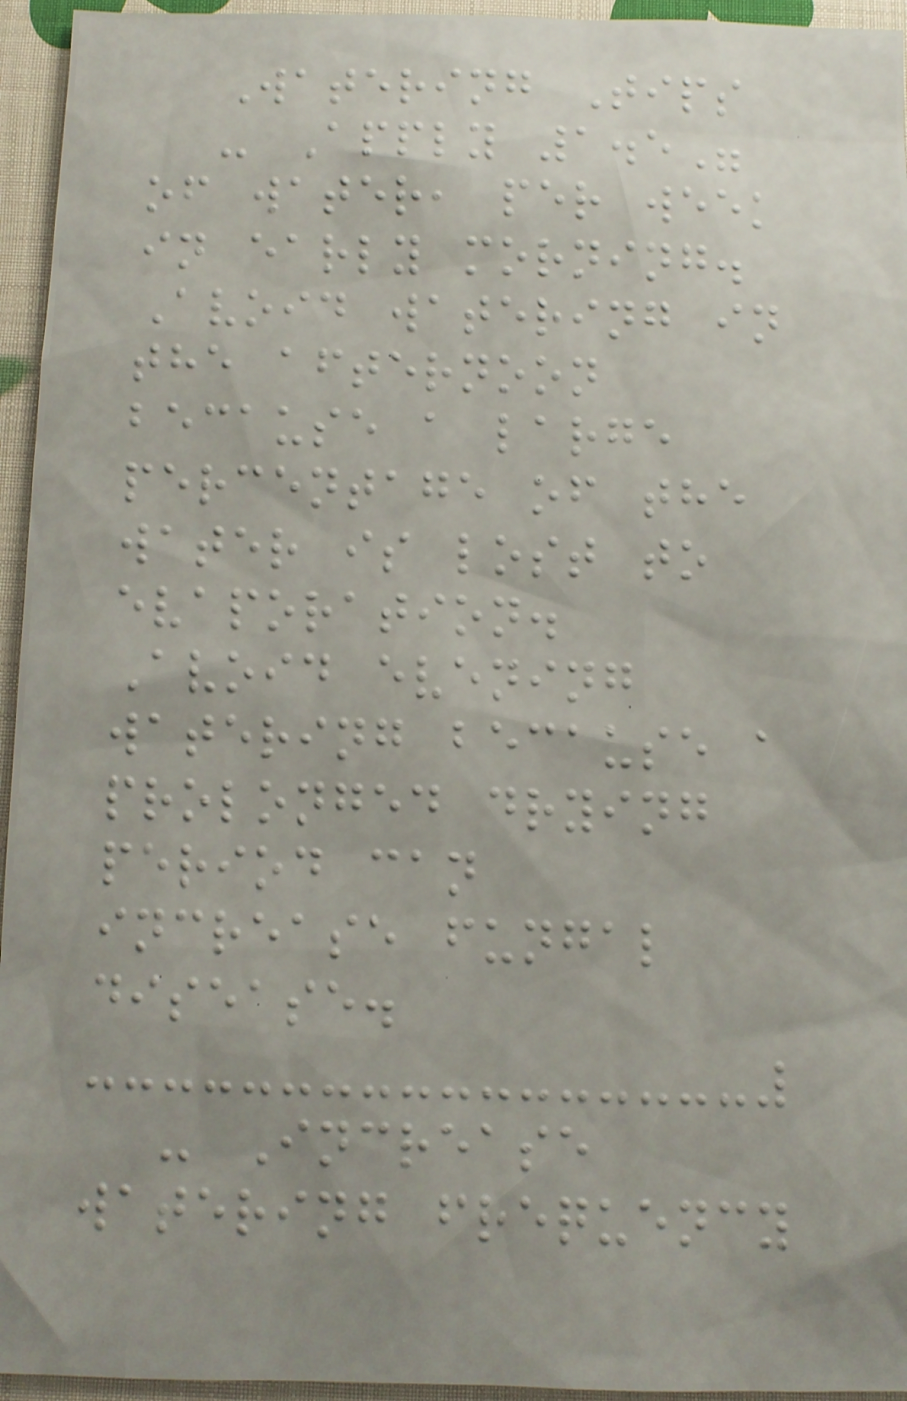Watering Tips
- Apply 1.5"
of water, per week
in early morning.
Avoid watering in
the afternoon
because a large
percentage of the
water is lost to
evaporation.
Avoid evening
watering because a
prolonged drying
period can
increase fungal
disease.
- Increase
watering frequency
